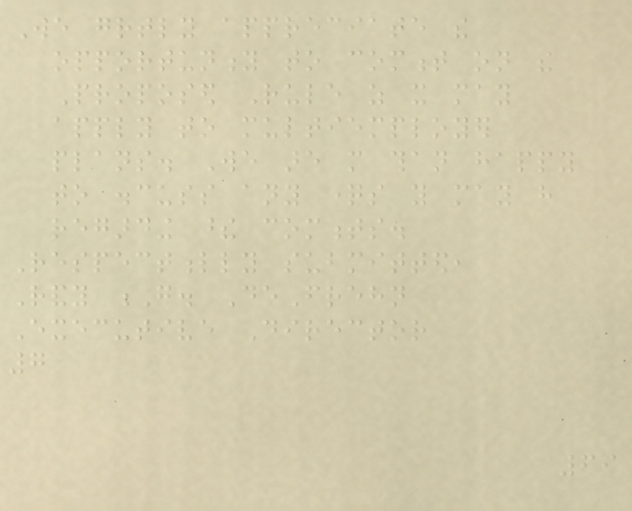We greatly appreciate the
opportunity to comment on the
Proposed Rule as it may
apply to multiemployer
plans. We are more than happy
to discuss any questions you may have
regarding these comments.
Respectfully submitted,
Randy G. DeFrehn
Executive Director
7
69
